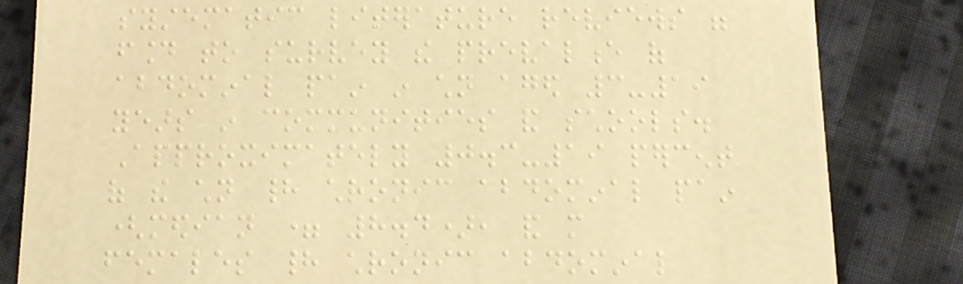systematic literature reviews were
found to survey the prevalence of
abdominal pain in children aged 3-19
years in communities and schools.
Approximately 0.3-19 percent
of the children had chronic abdominal pain
(median = 8.4), and more
females had chronic abdominal
